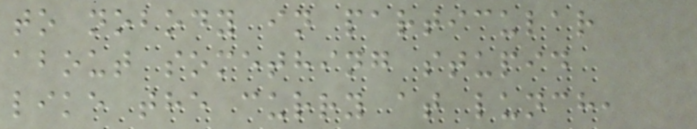to nobody in particular
about something stupid
like the curry at lunch,
